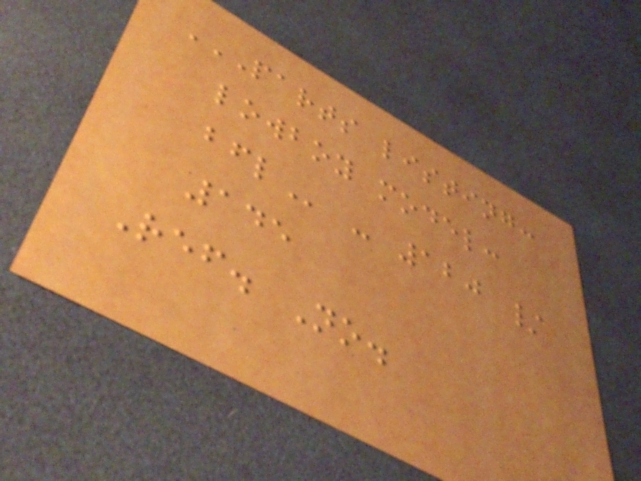PARTS LISTING:
LOWBOY MODEL:
BFL - 120 /
145
Ref. No.
